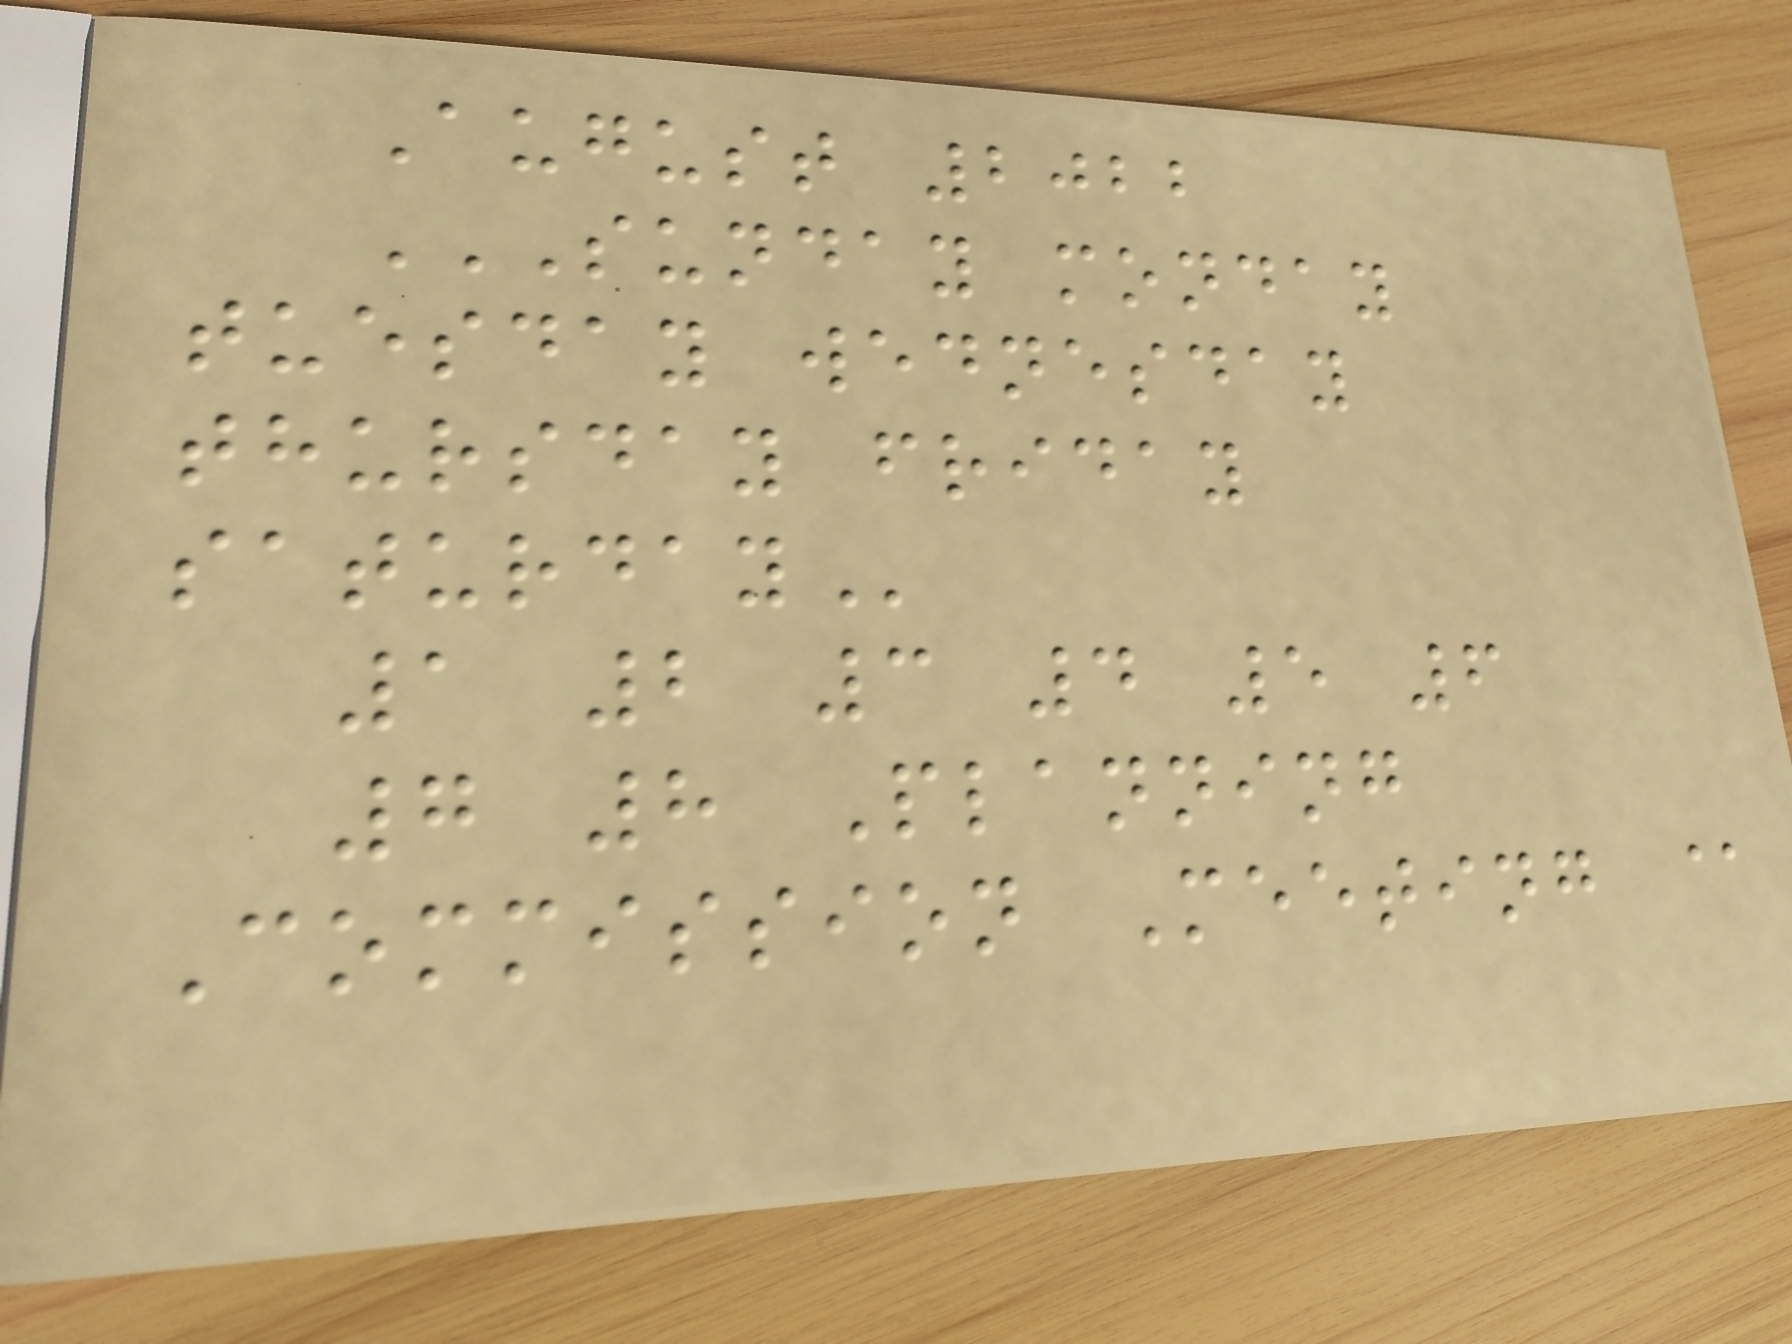August 2022
SUNDAY MONDAY
TUESDAY WEDNESDAY
THURSDAY FRIDAY
SATURDAY
1 2 3 4 5 6
7 8 Planning
Commission Meeting @
